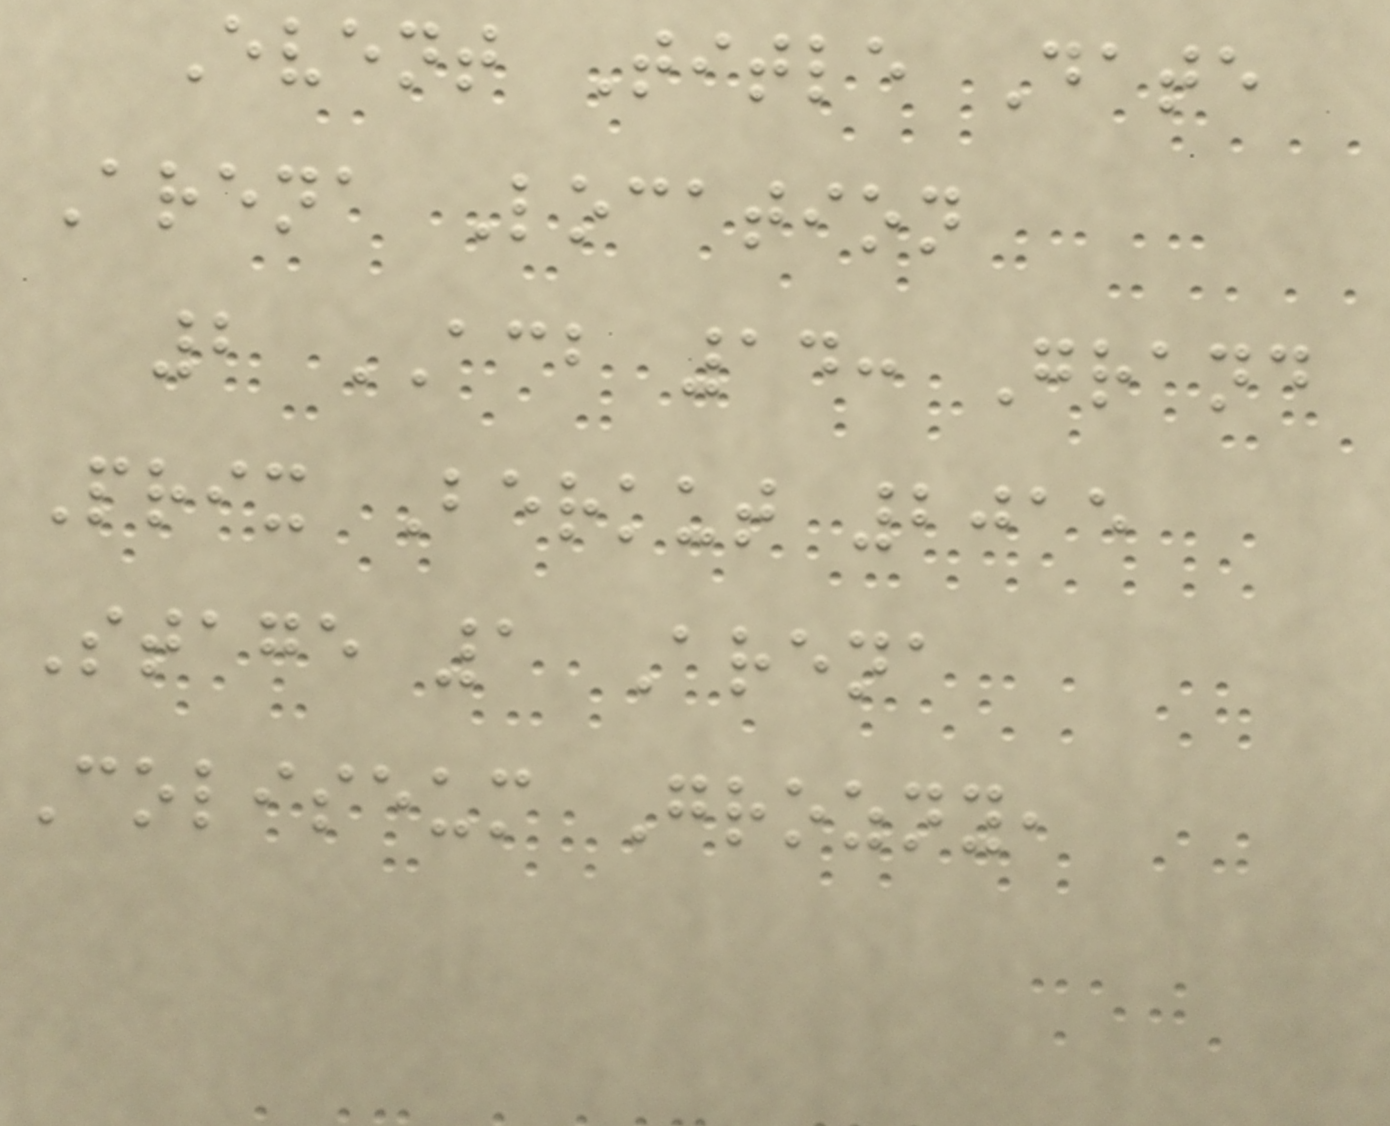Event Title Date
Arena Location
2 ACB 14: Grand
Prix Berkut 2015
Stage 1 Arena
Coliseum Grozny,
